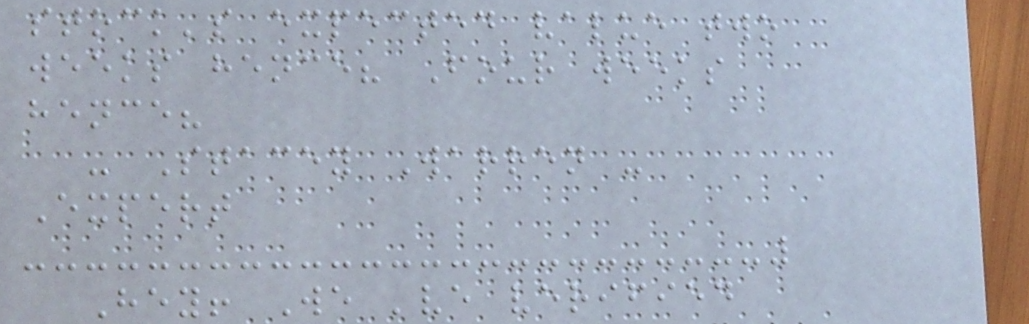stock's expected value two
weeks hence? Four weeks
hence?
- Stacey Warren -
Expert
Hey! We 've verified
